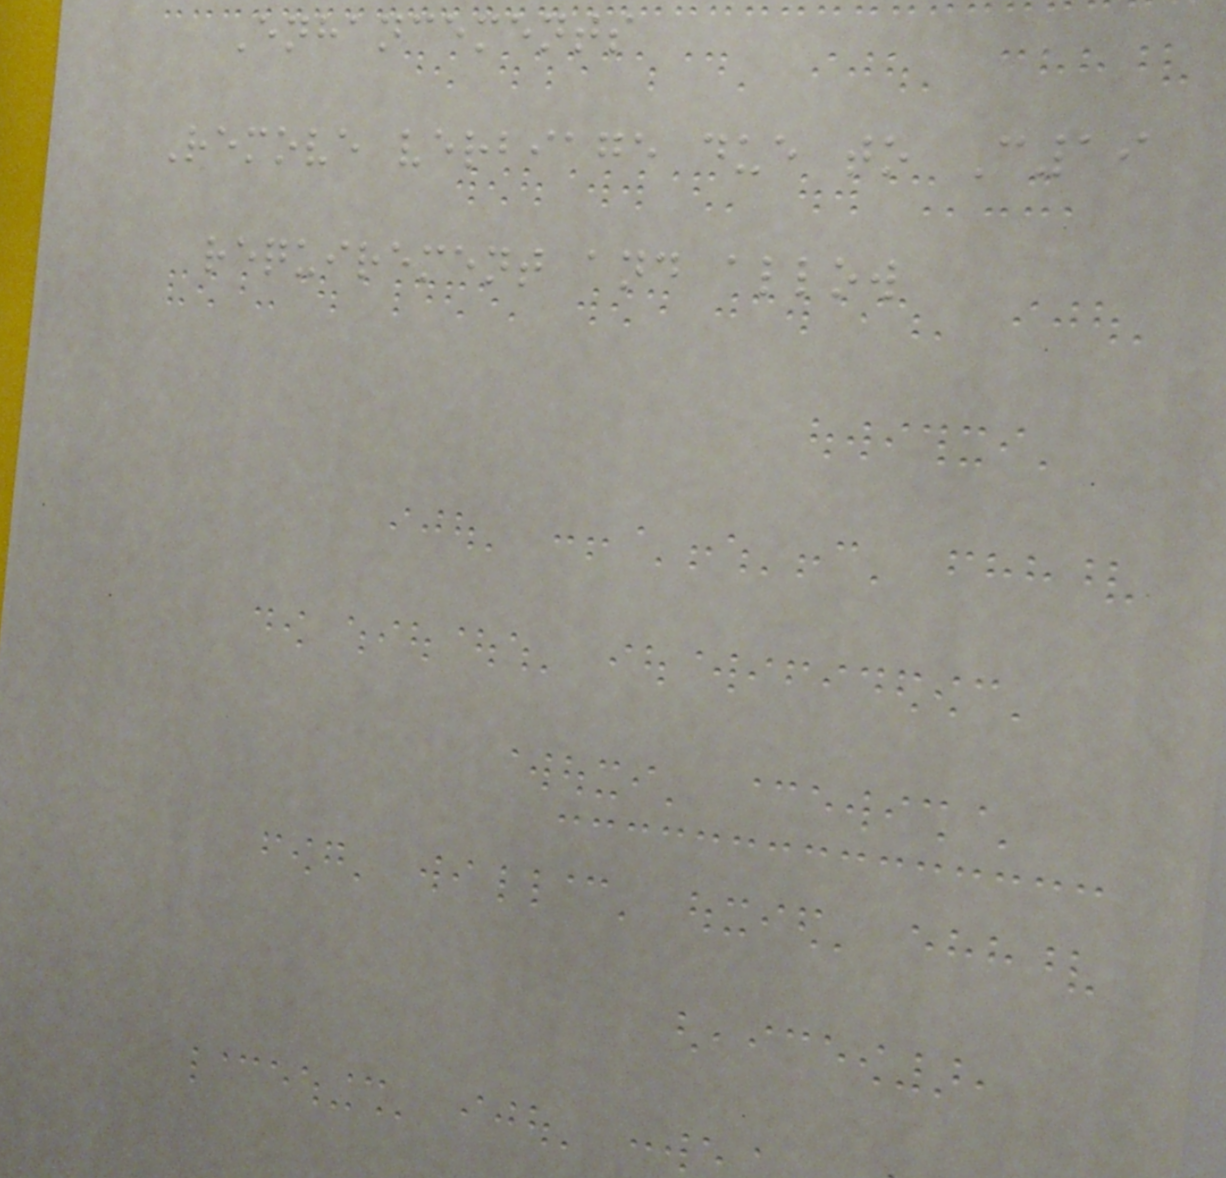Enhancements
Remove verbiage due to C19
requirement and allow
